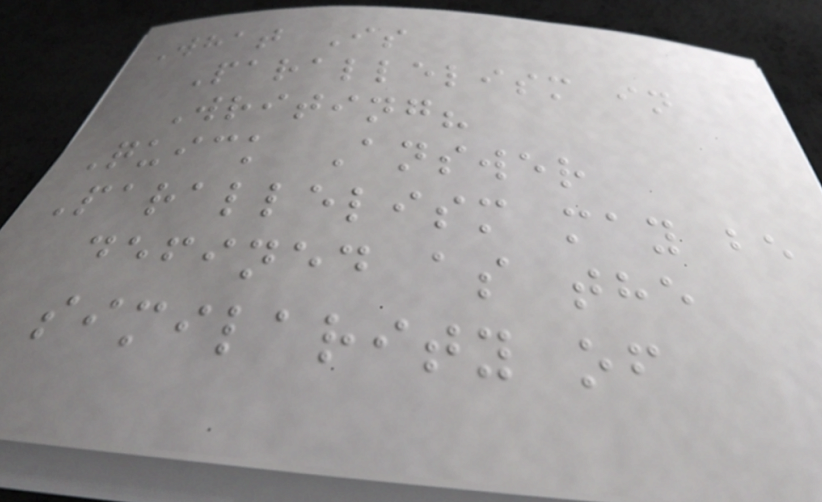What Is
Parallelism in
Writing?
Quick Answer
Parallelism may be
defined as the
similarity of
